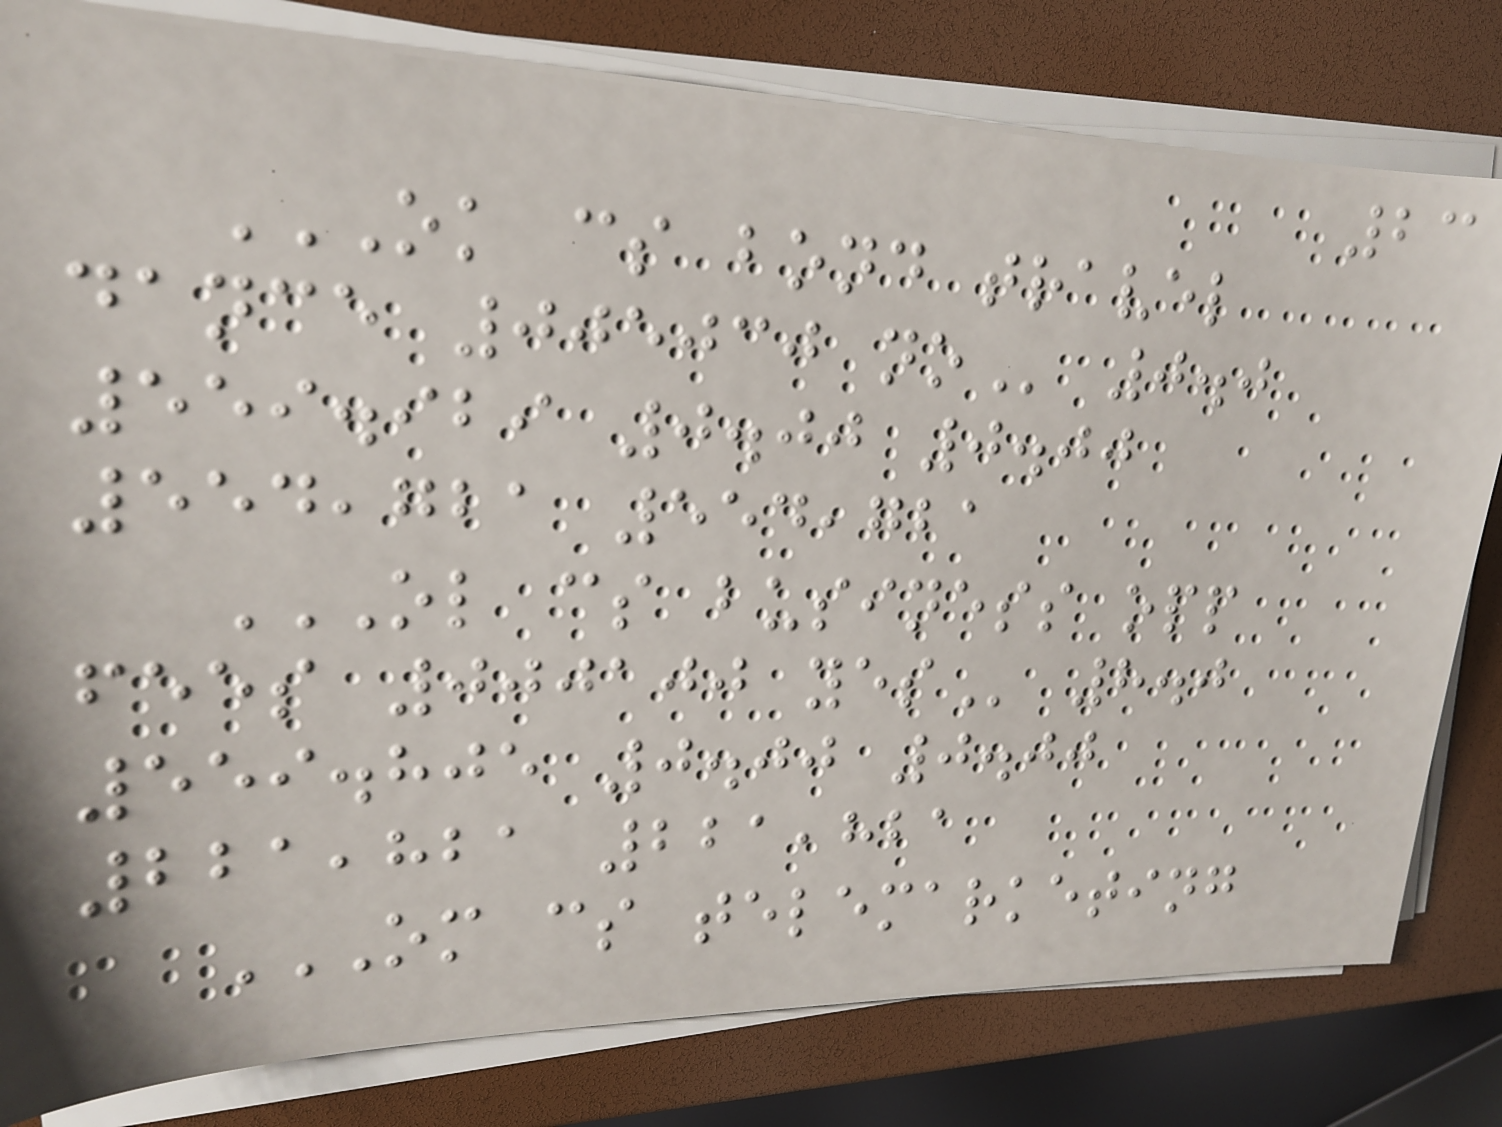23
OK CS BOND TRAVEL
DANCE 005030 NO 0.0
559.929 0.00 0.00
554,721 554,721
OL CS BUSINESS OPP
FEES 000100 YES 8.0
559.805 0.00 0.00
221,821 221,821
OM CS TELEMARKETING
